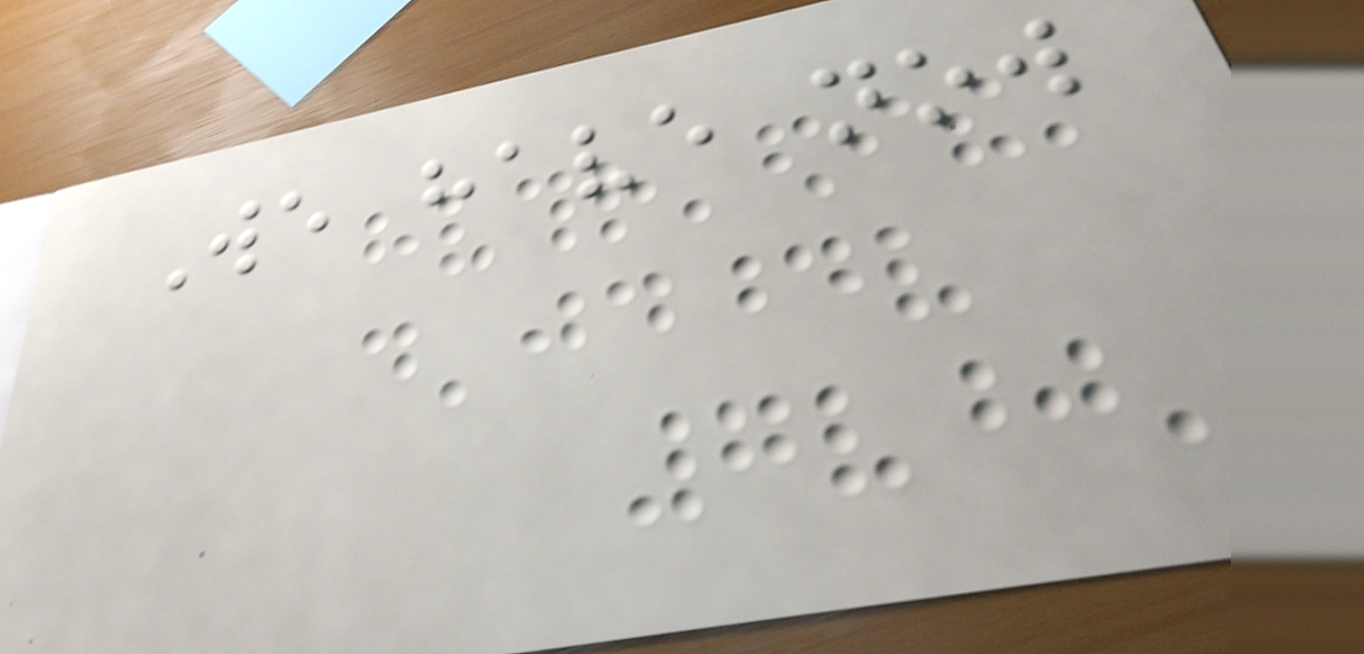We have now
